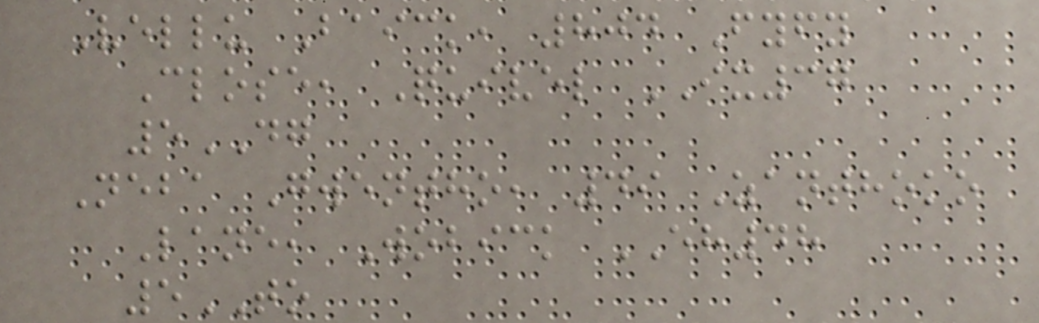Vellu Baick, 804 Fyfy
Close, Quivel IX37
5DG
Neba Gwentho, 49 Zanthoko
Lane, Wobick EH48
5TO
